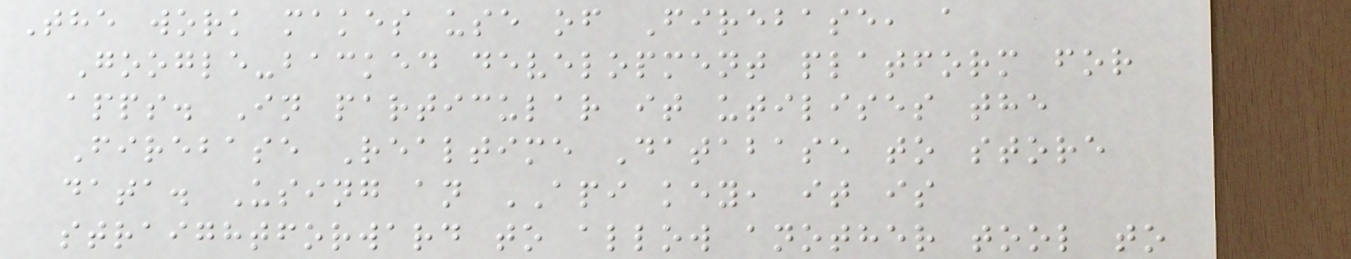The work makes use of Firebase, a
Google-backed development platform for
apps. In particular it utilises the
Firebase Realtime Database to store
data. Using an API key, it is
straightforward to allow another tool to
